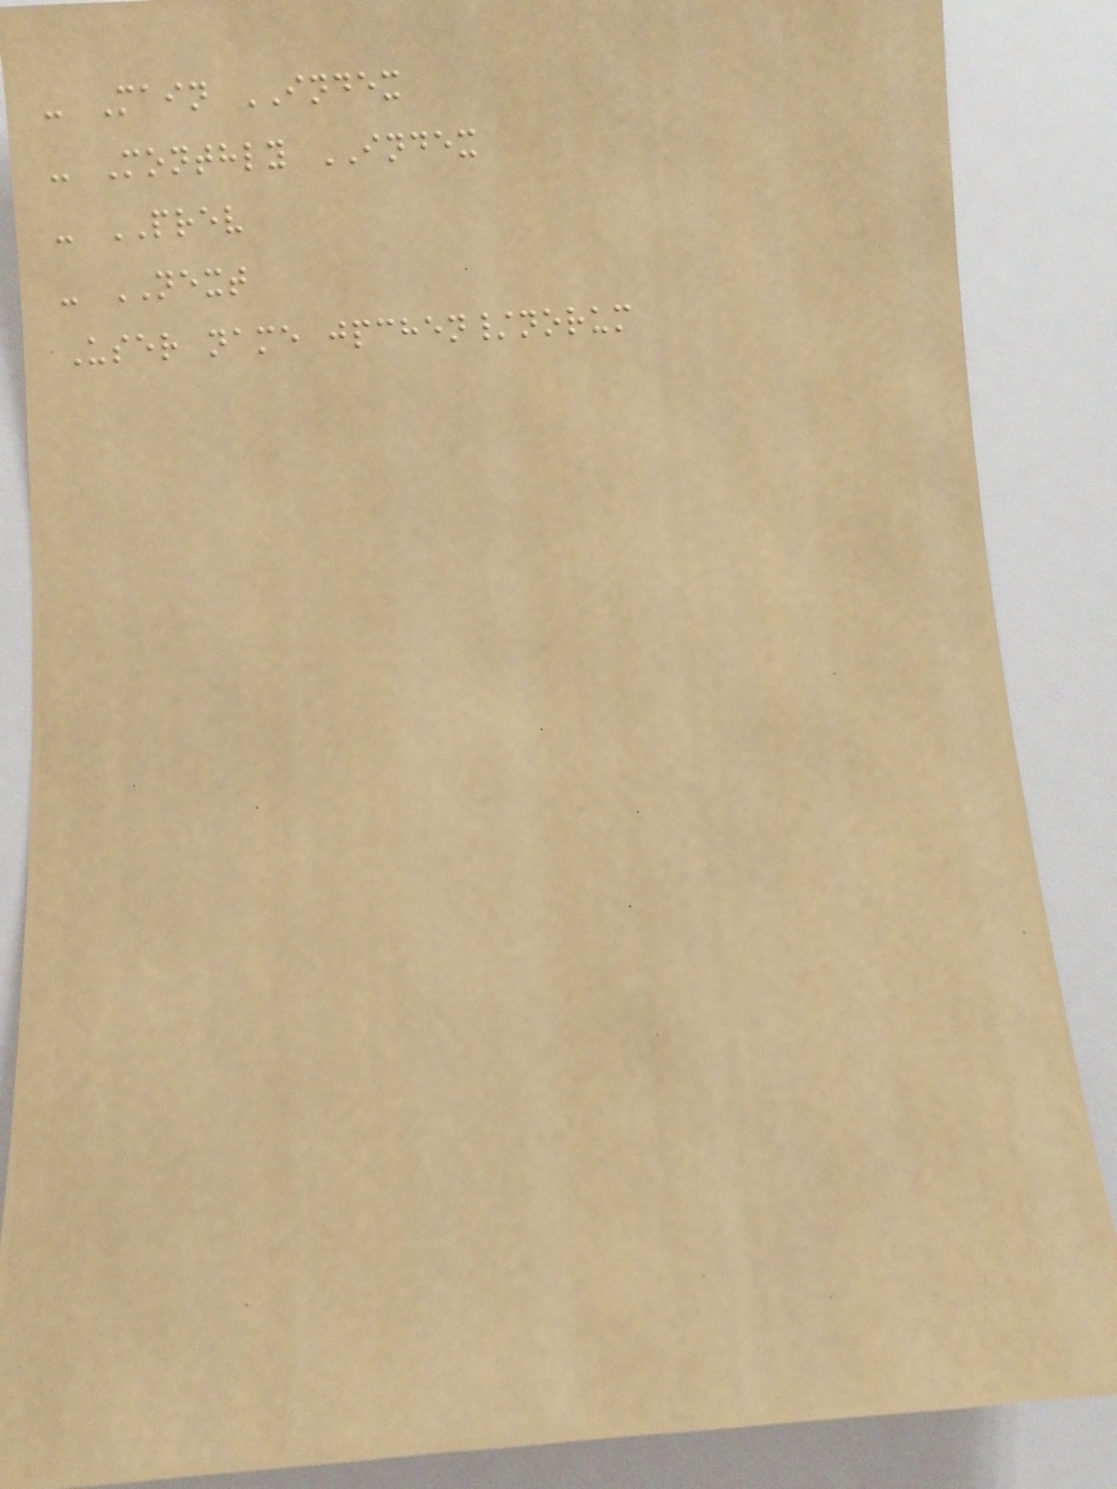- Main INDEX
- Monthly INDEX
- PREV
- NEXT
User name jpchen/norum
